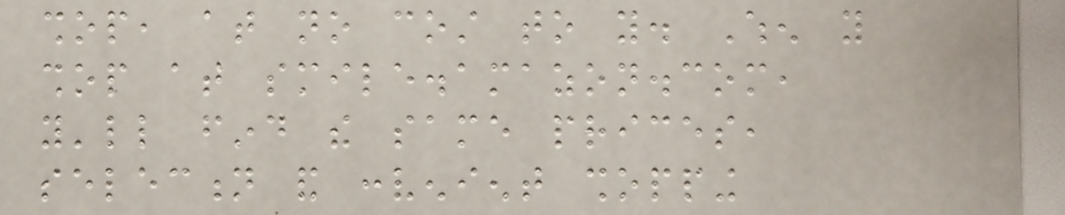shop, at no cost to you. When you
shop at smile.amazon.com,
you'll find the same prices,
selection and convenient shopping
